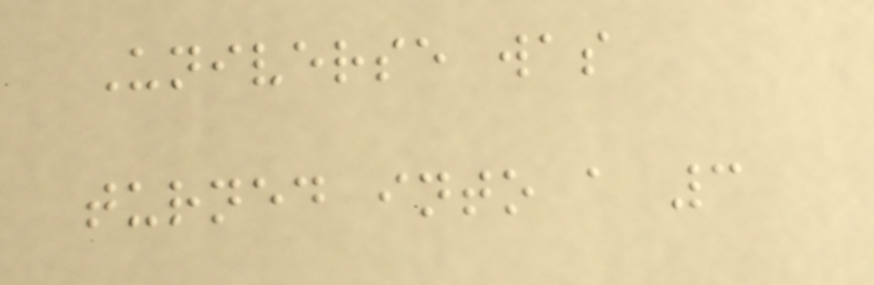Universe was
turned into a 3
